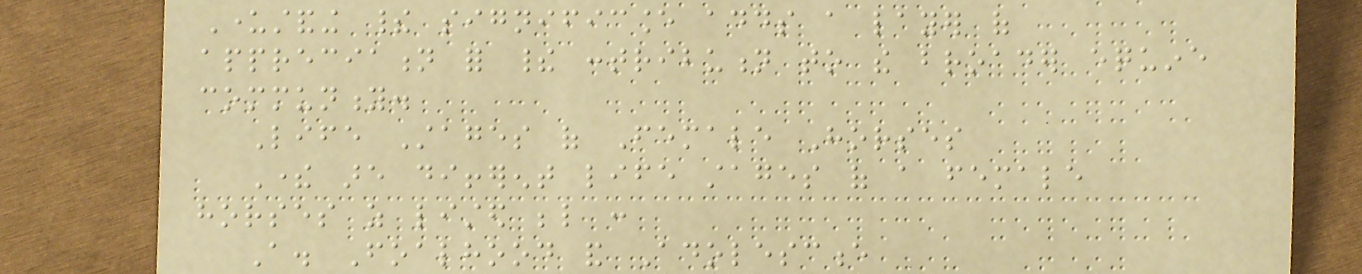Understanding their significance adds a layer of
appreciation for their contribution to the broader equine
community.
Life Stages of Female Horses
There are different life stages of a female
horses as listed below :
A. Foalhood and Adolescence
